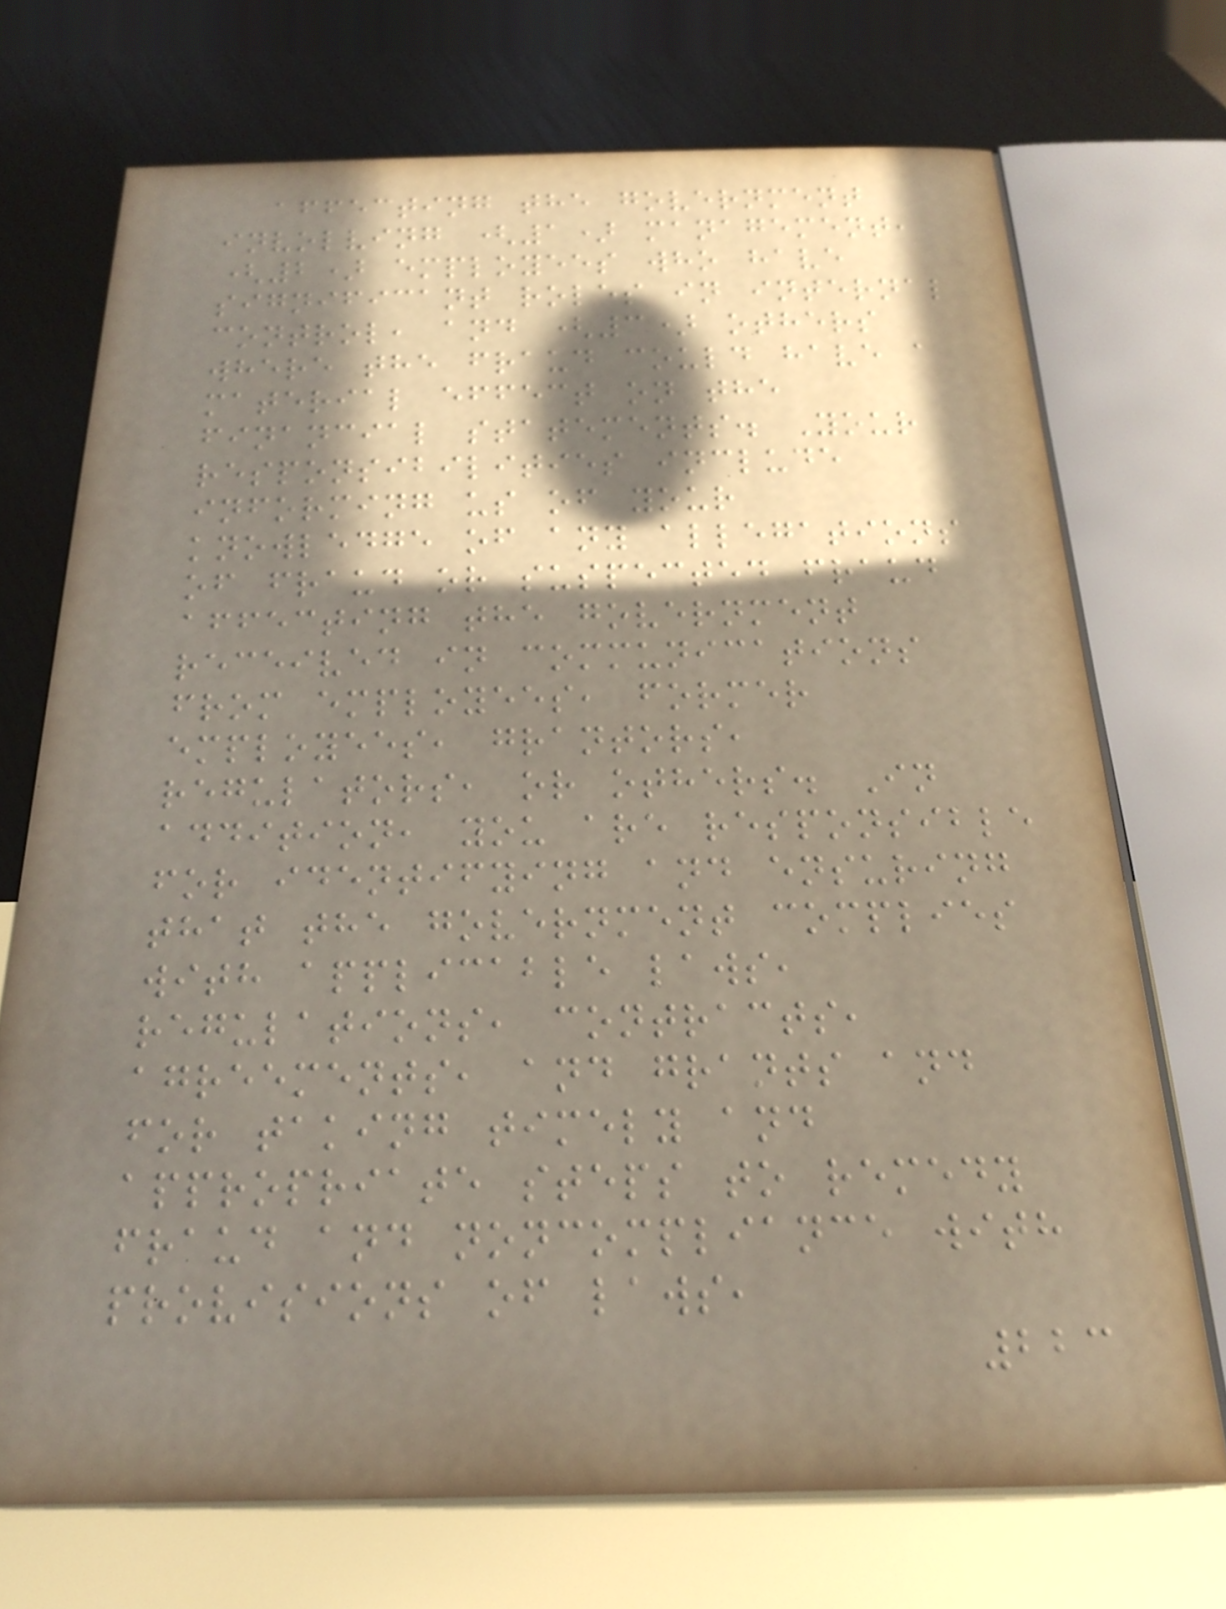affecting the government
involving (1) management,
(2) employees who have
significant roles in internal
control, and (3) others
where the fraud could have a
material effect on the
financial statements. Your
responsibilities include
informing us of your
knowledge of any allegations
of fraud or suspected fraud
affecting the government
received in communications
from employees, former
employees, grantors,
regulators, or others. In
addition, you are responsible
for identifying and ensuring
that the government complies
with applicable laws,
regulations, contracts,
agreements, and grants and
for taking timely and
appropriate steps to remedy
fraud and noncompliance with
provisions of laws,
223
